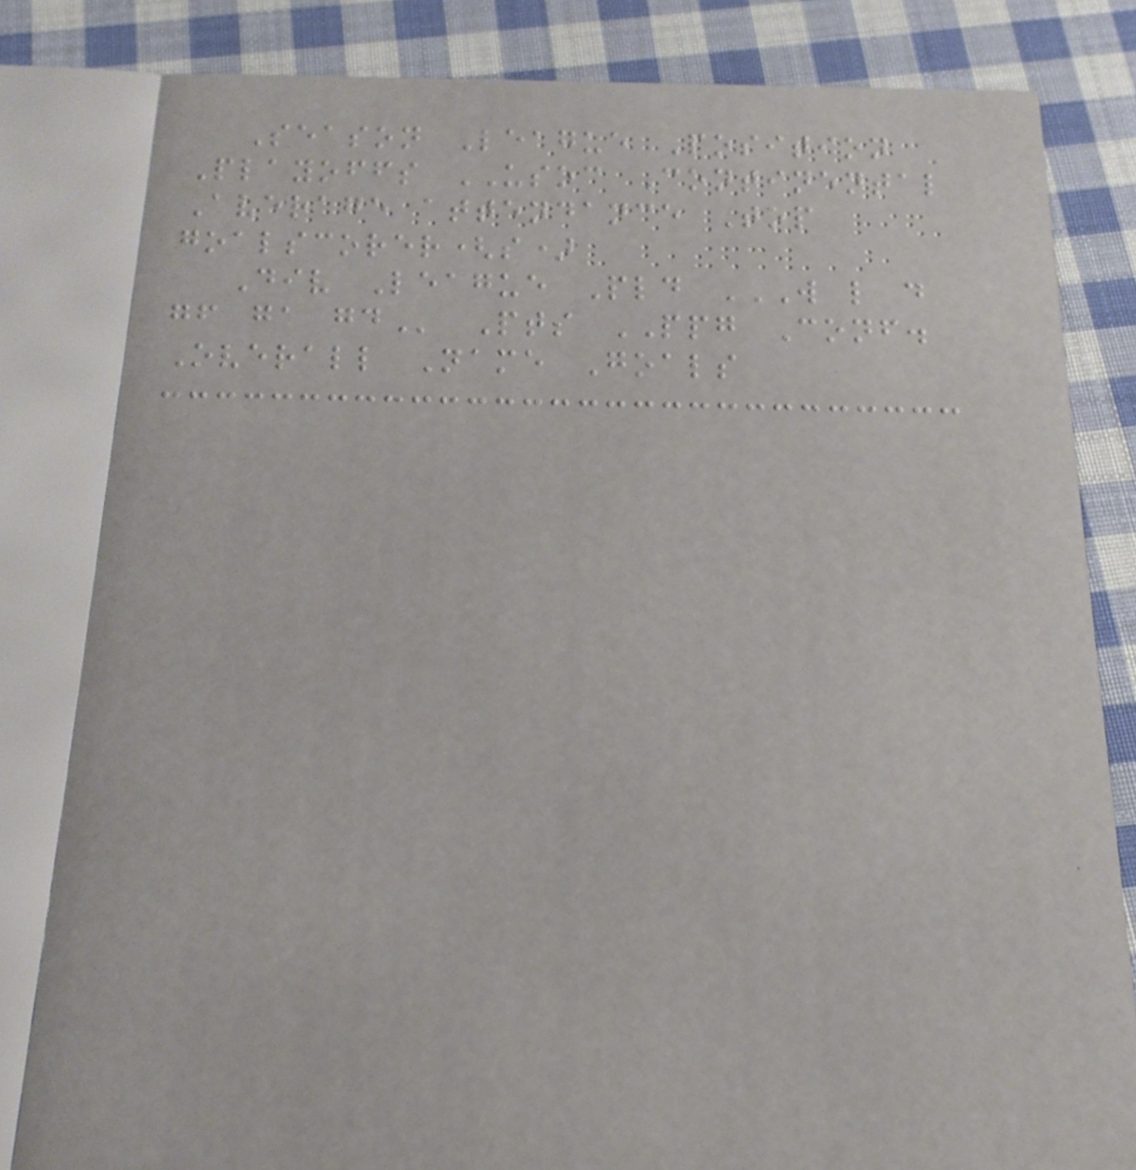Season League Position
Playoffs USOC Continental
Average attendance Top
goalscorer(s)
Div League Pld W L D
GF GA GD Pts PPG Conf.
Overall Name Goals
